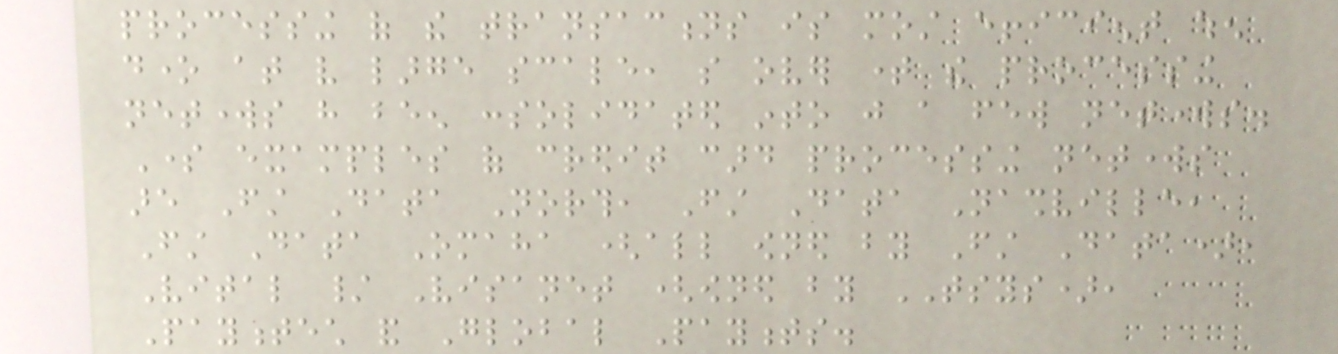processing of the transactions is most efficient when
done at very large scale, so over time the processing
networks have been consolidated into just a few networks.
Some examples of credit card processing networks
are First Data North, First Data Nashville,
First Data Omaha (all owned by First Data),
Vital / Visanet (owned by TSYS),
Paymentech and Global Payments.
